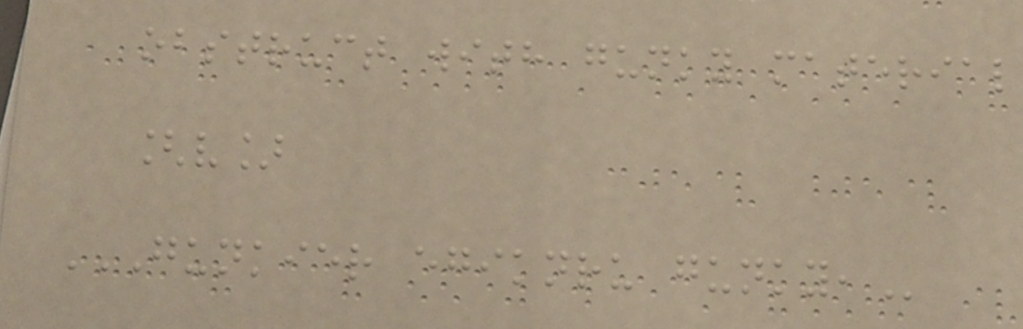obstruct with gunky material
[v]
GUNKIER EGIKNRU GUNKY,
